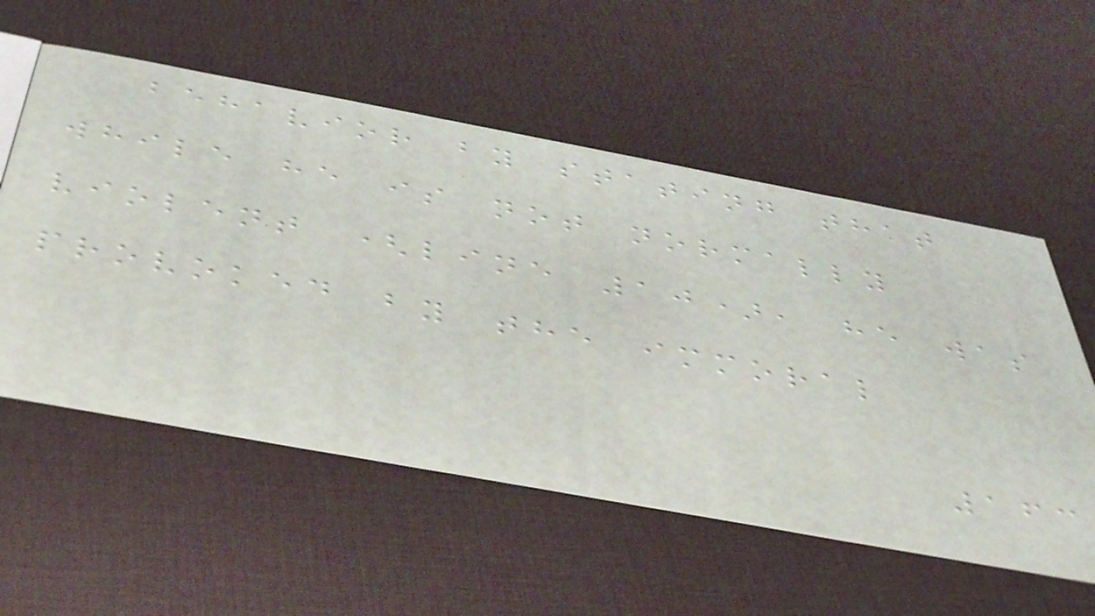behavior by stating that
while he is not normally
violent (line 10), he was
provoked by the immoral
163
